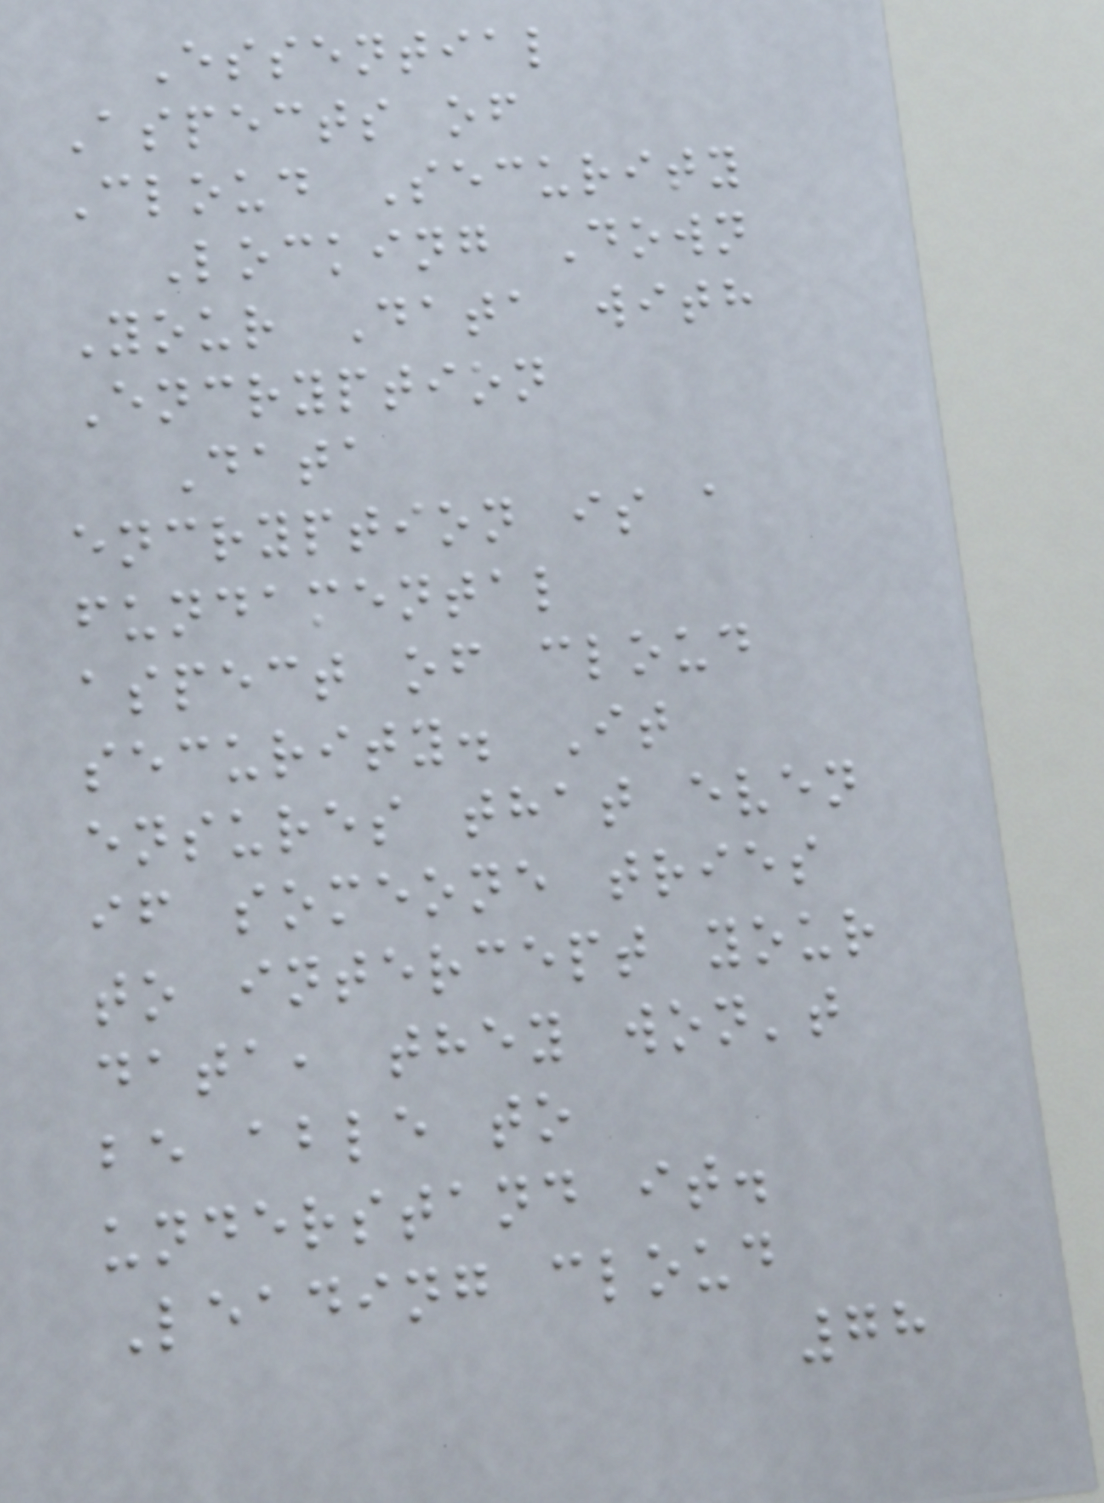Essential
Aspects of
Cloud Security
Locking Down
Your Data with
Encryption
Data
encryption is a
fundamental
aspect of cloud
security. It
ensures that even
if someone tries
to intercept your
data, they won't
be able to
understand it.
Leading cloud
78
